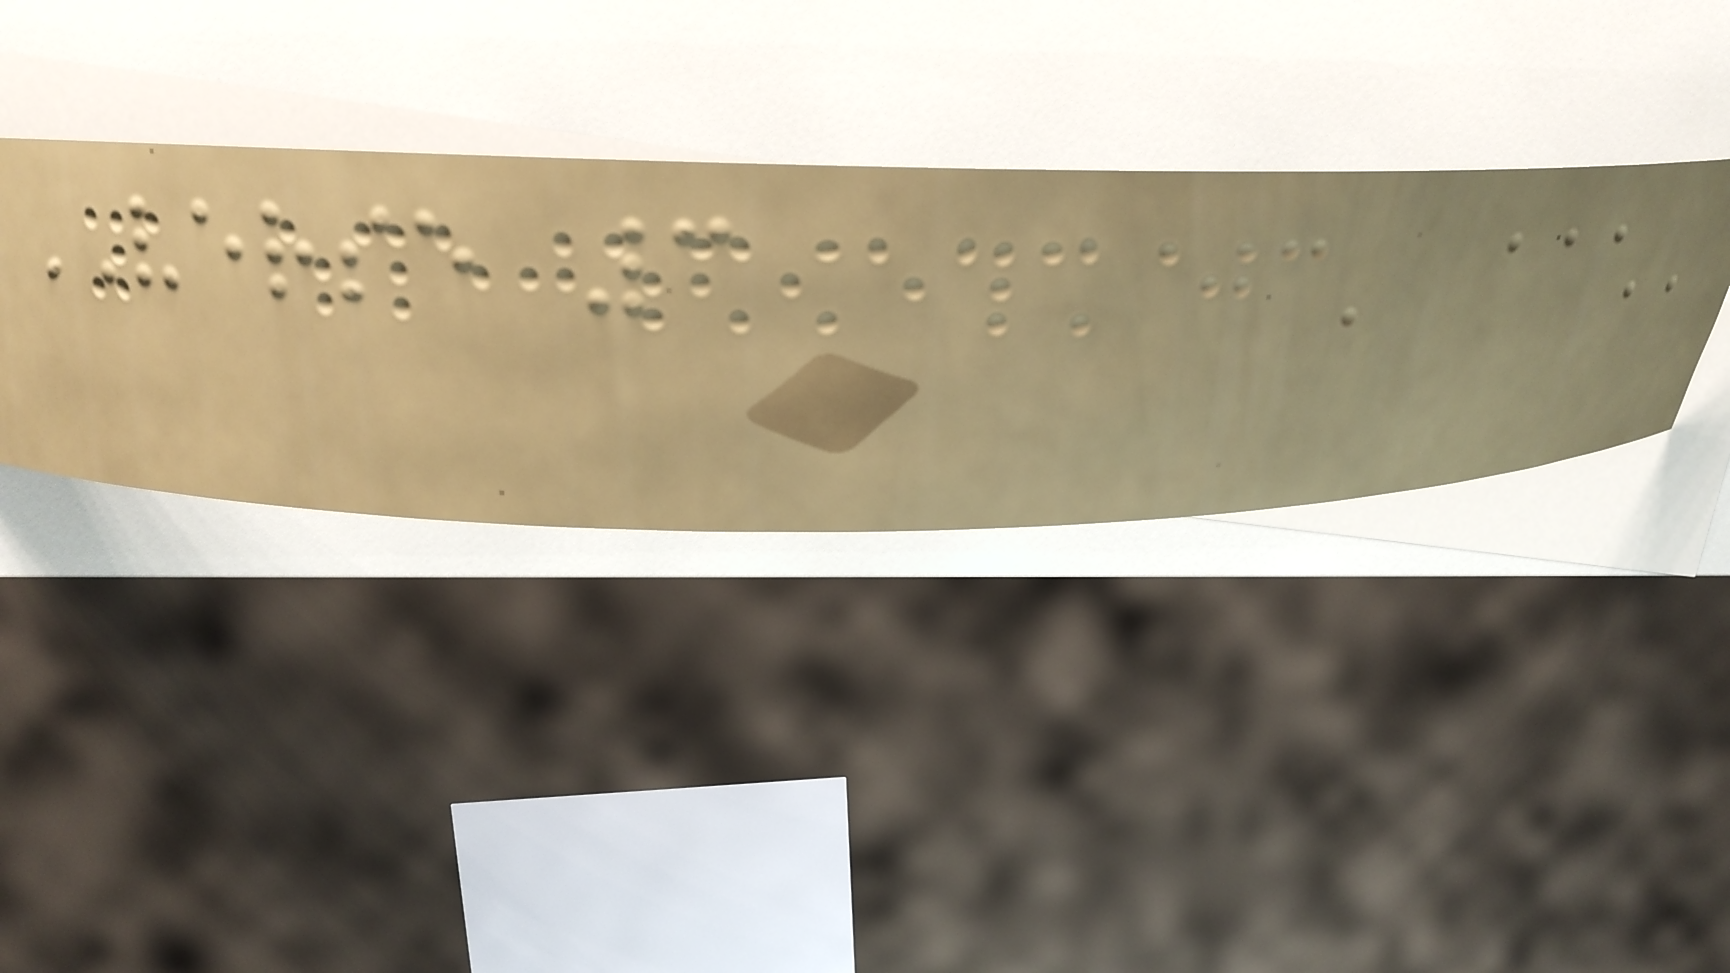VERSE 3
